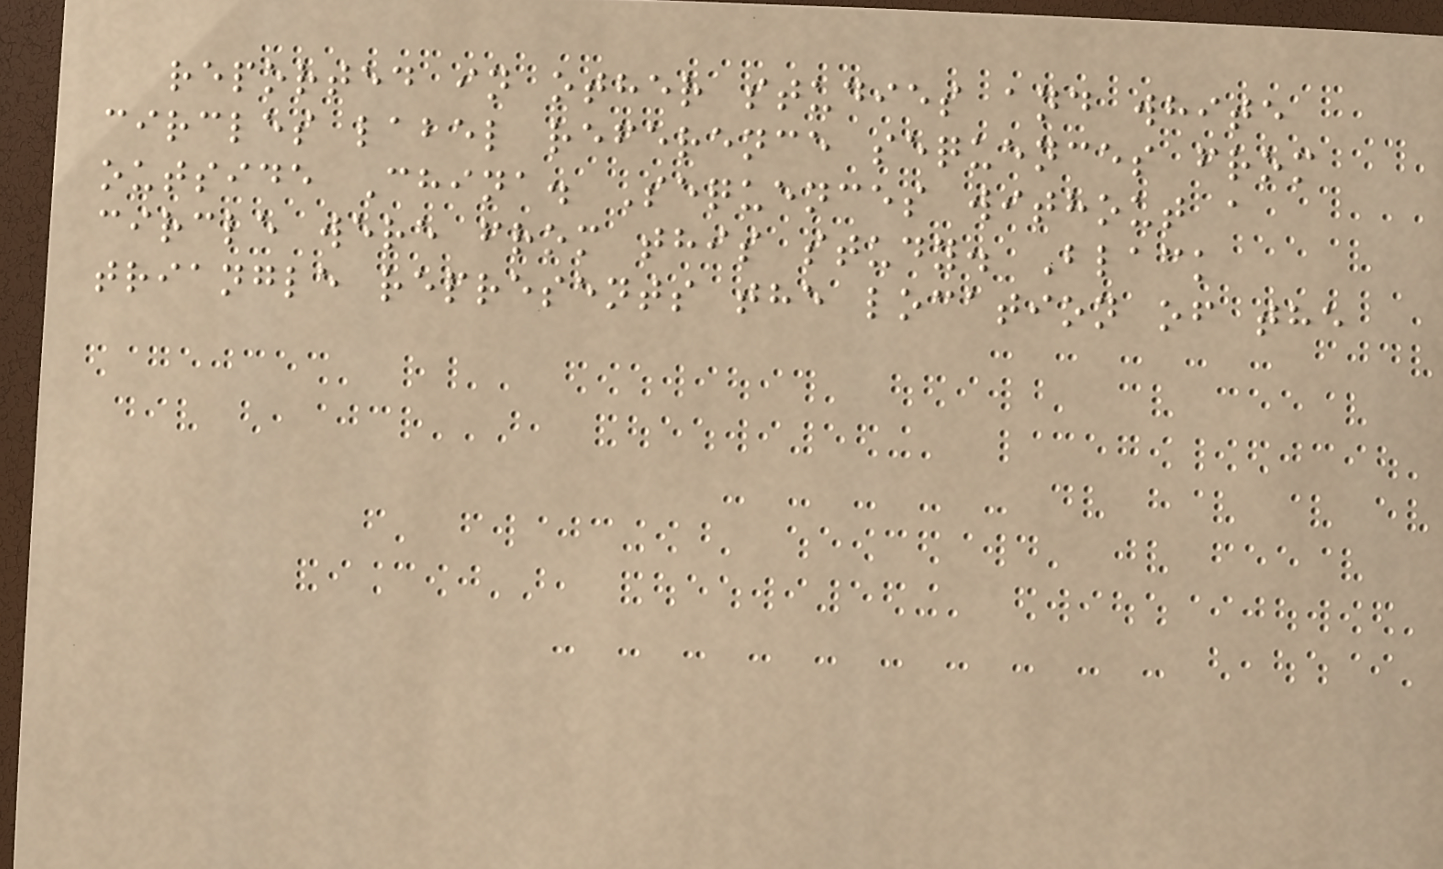reported in other studies and white
circles label reference sequences from
outside China. Sequences without a
circle were from this study. Black
triangle represents the location of the
